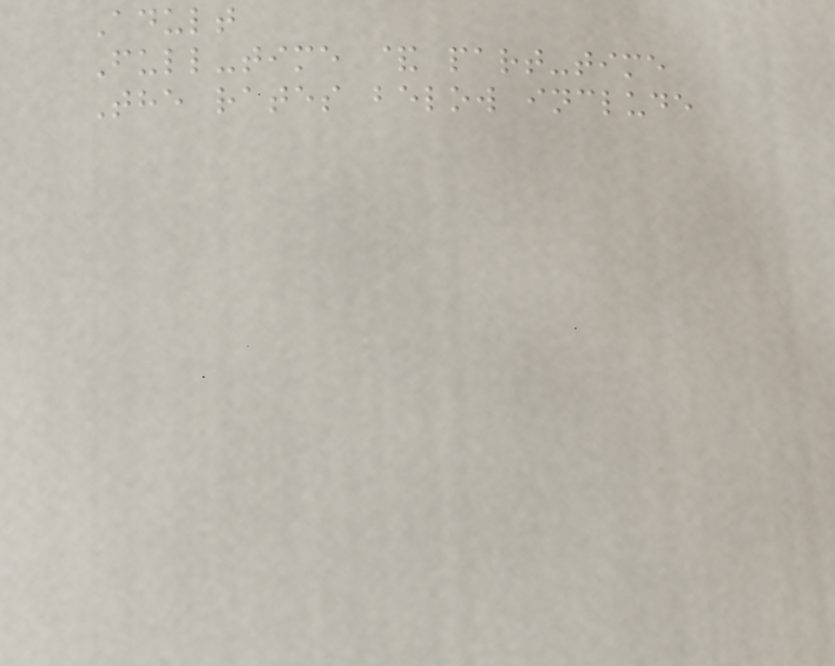Adult
Full-time & part-time
The rates below include
